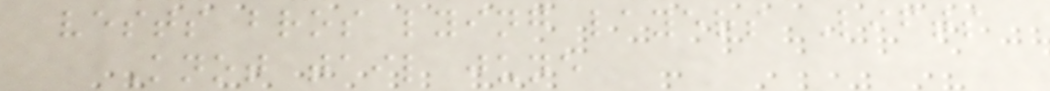vests bros lying layers Lifts
Knot tail june
